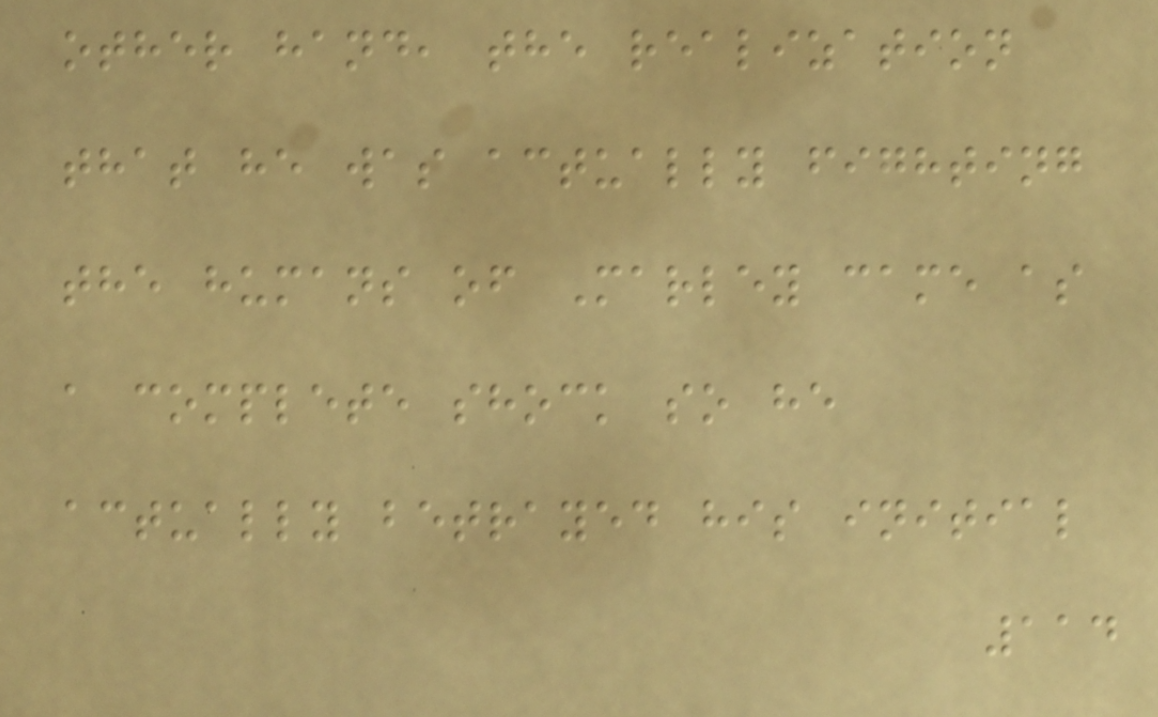other hand, the realization
that he was actually fighting
the humans of Marley came as
a complete shock so he
actually betrayed his initial
114
